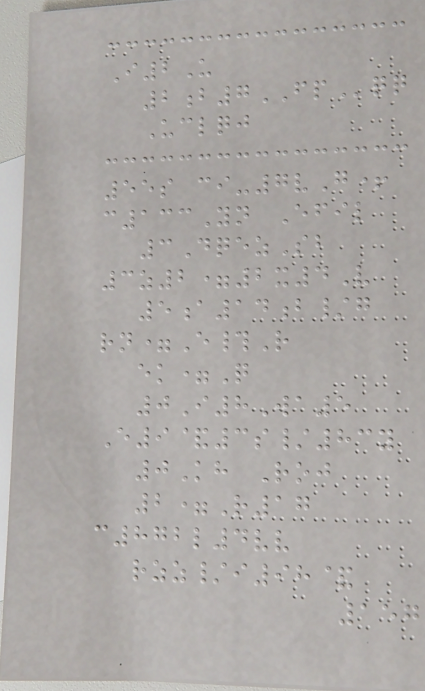I2U
2b7FPqq
Uclqj
55s ci-7vG+
c133Yn Efil
3DqezSb
3z2=2x4V
5a14b/g
rn=E#R
ek=Q
0I8Wa5
E9&3s/83y
0Kh Roj
2=R17
c872l4vv
rzz/i98&
157
